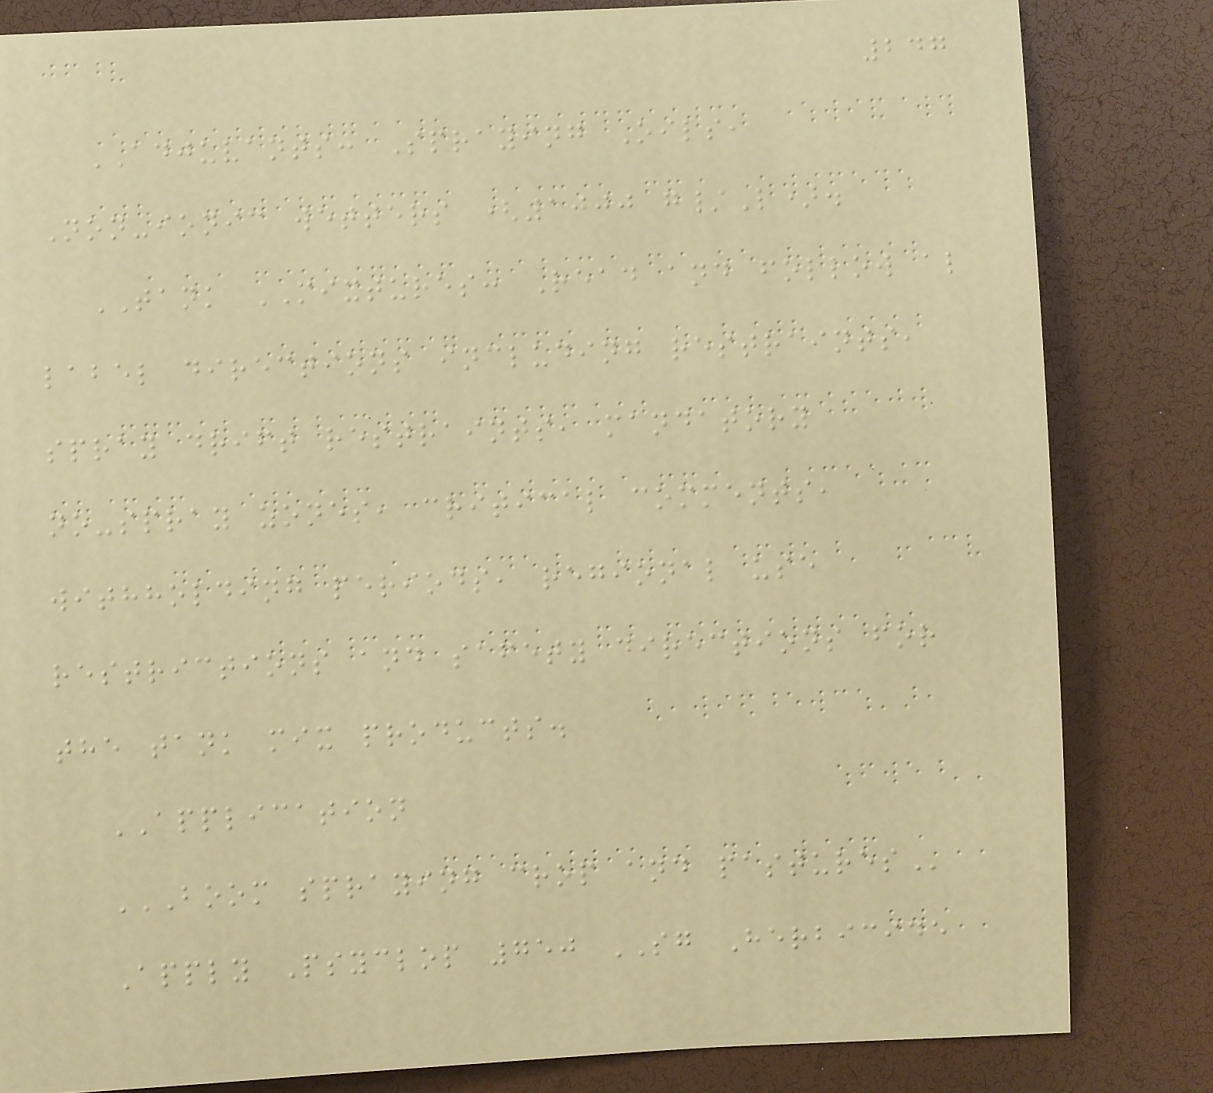247
ADJUVANTS: Spraying Oils,
Non-ionic wetters (1000 g/L).
TANK MIXTURES: Read and follow al
label directions including restraints,
spray drift restraints, mandatory
no-spray zones, critical comments,
withholding periods, regional use
restrictions and safety directions for
the tank mix products.
APPLICATION
BOOM SPRAYING CROP AND PASTURES
Apply Psyclop 750 SG Herbicide
